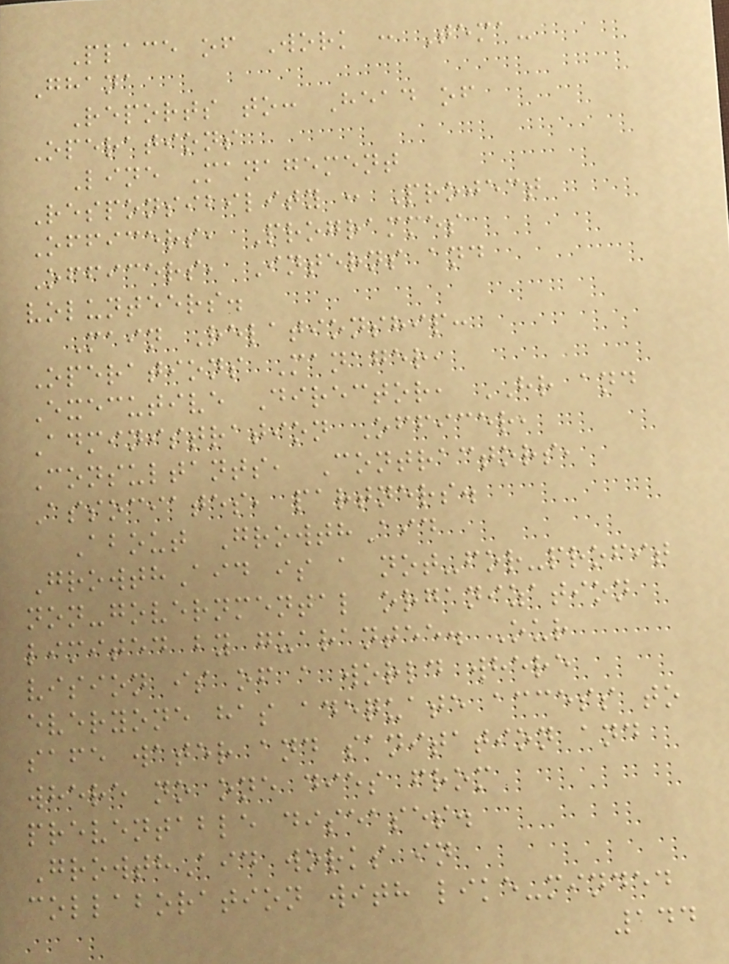Place of Work : Tema-
Ghana
Reports to: Head of
Operations
Line Management
Responsibility : Project
Officers, Programmes
Officers, Interns and
volunteers.
Main Relationship:
Operations Manager,
Executive Director, HR and
Administration Officer,
Consultants, Contractors,
Associates, partners.
About GrowthAid
GrowthAid is a not-for-profit
non-governmental organization
limited by guarantee. Our
vision is of a world where
everyone has adequate access to
safe water and sanitation and
where no one dies from
preventable diseases.
GrowthAid works in
collaboration with like-minded
144
